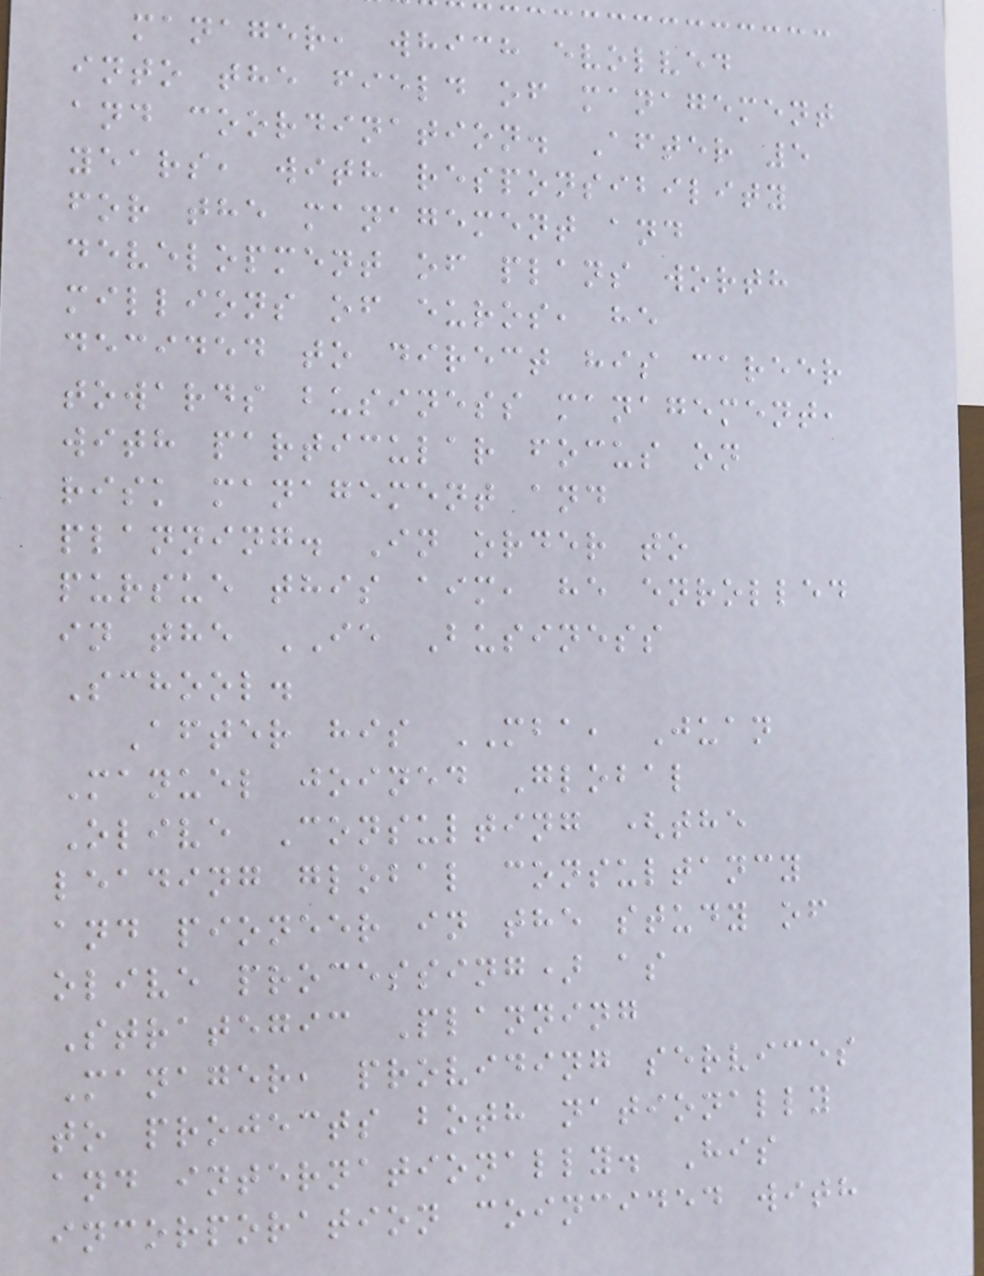manager, which evolved
into the field of management
and coordination. After 5
years, with responsibility
for the management and
development of plans worth
millions of euros, he
decided to direct his career
towards business management,
with particular focus on
risk management and
planning. In order to
pursue this aim, he enrolled
in the IE Business
School.
After his MBA, Juan
Manuel joined Global
Olive Consulting (the
leading global consultancy
and pioneer in the study of
olive processing) as
Strategic Planning
Manager, providing services
to projects both nationally
and internationally. His
incorporation coincided with
